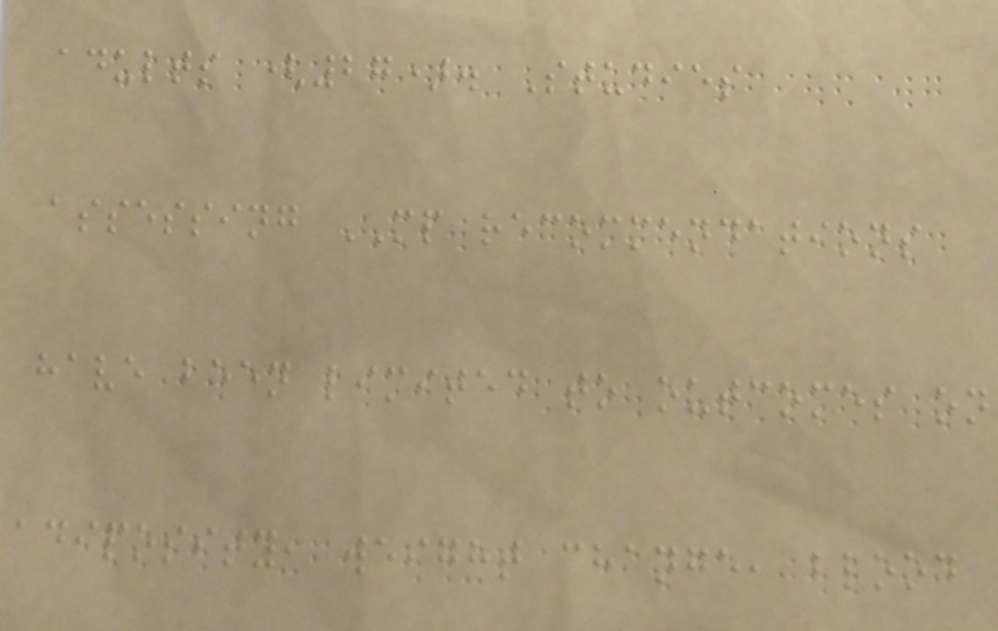adults (27). Studies
assessing MP recommendations
have been limited to outcomes on
adiposity, weight change, blood
